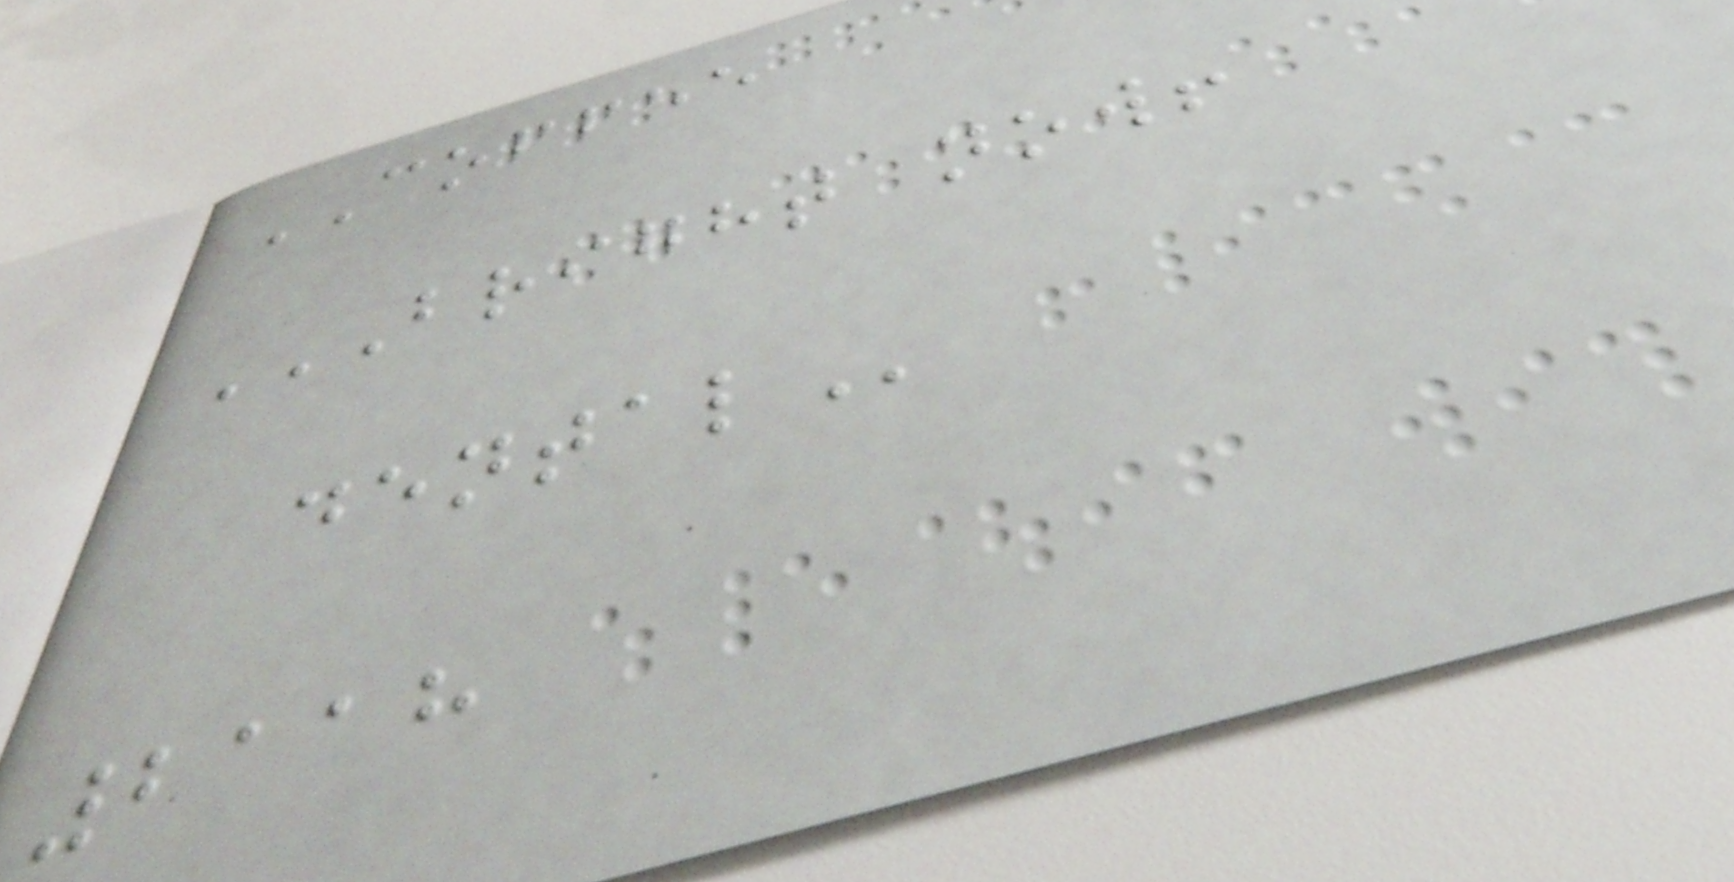COFFEE
BRIGHT NOW!
DENTAL
2118
